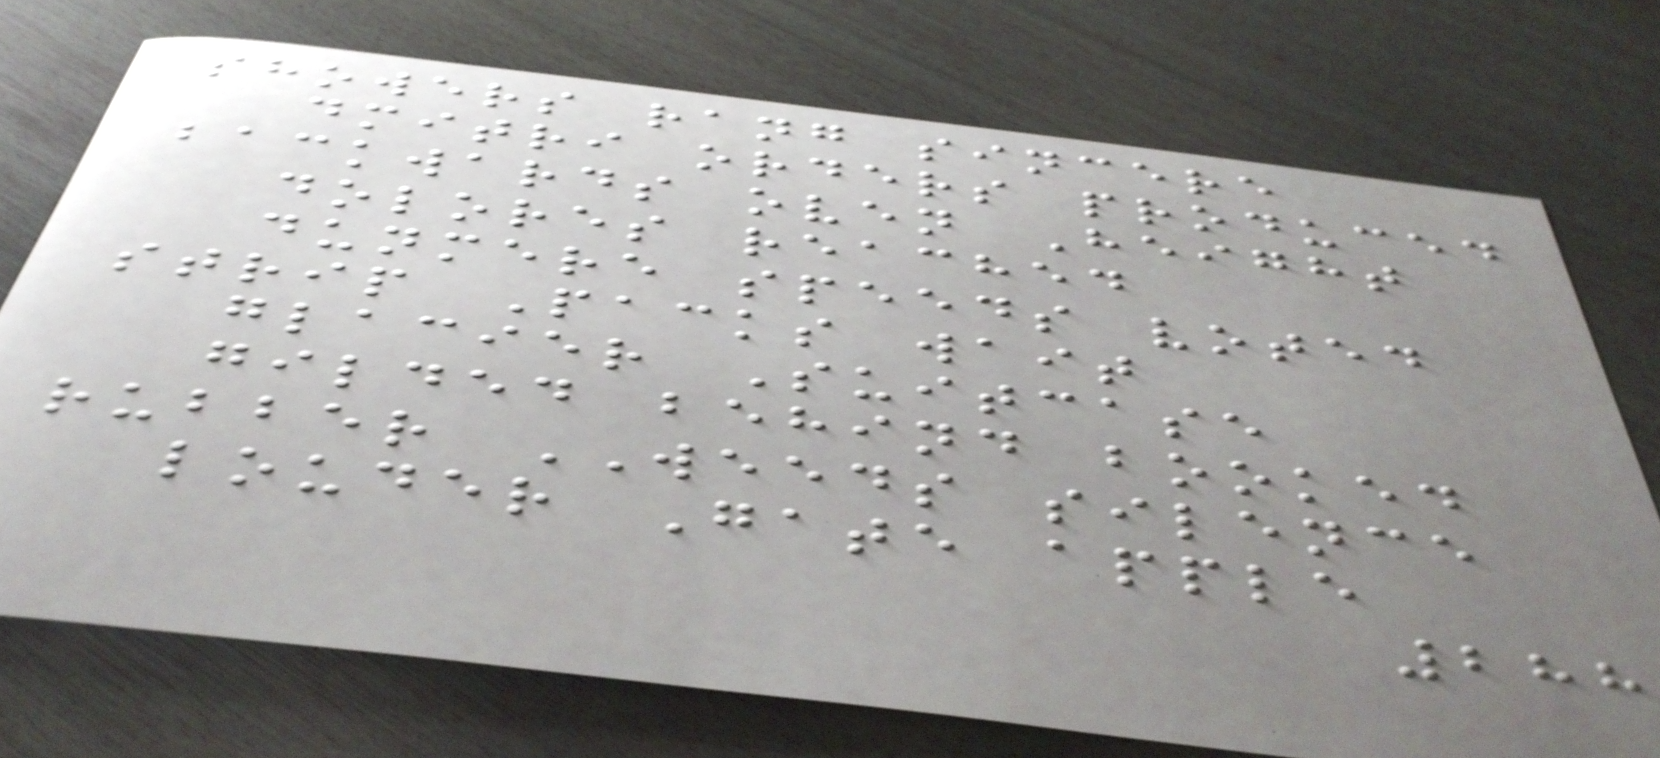showers rang sincere
dmitri orders produced
backwards oven Height
dolores reached
dunmere speeds voted
strip Packs wait
glacier Suitcase
gilded behind booked
rubber WEEDS silence
louder Gate apple
288
